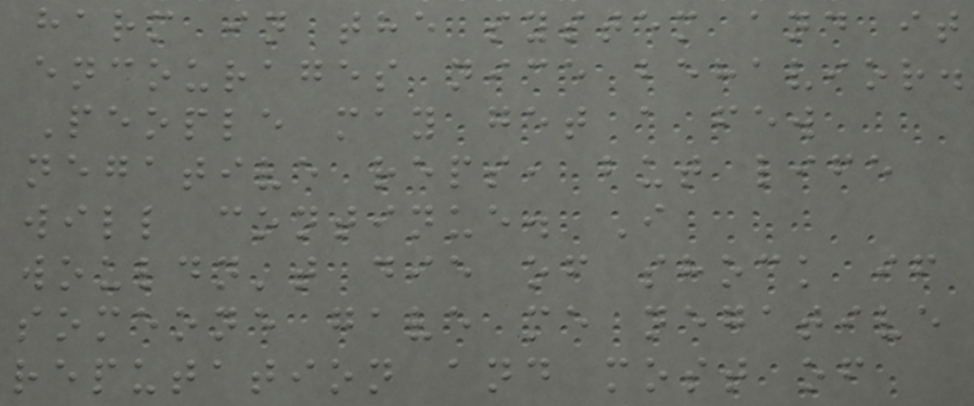harm in the system and it
encourages nice behavior.
People may get a few
negative reps, but life
will continue. I
wouldn't die of shock if
someone gave me negative
reputation and most of
